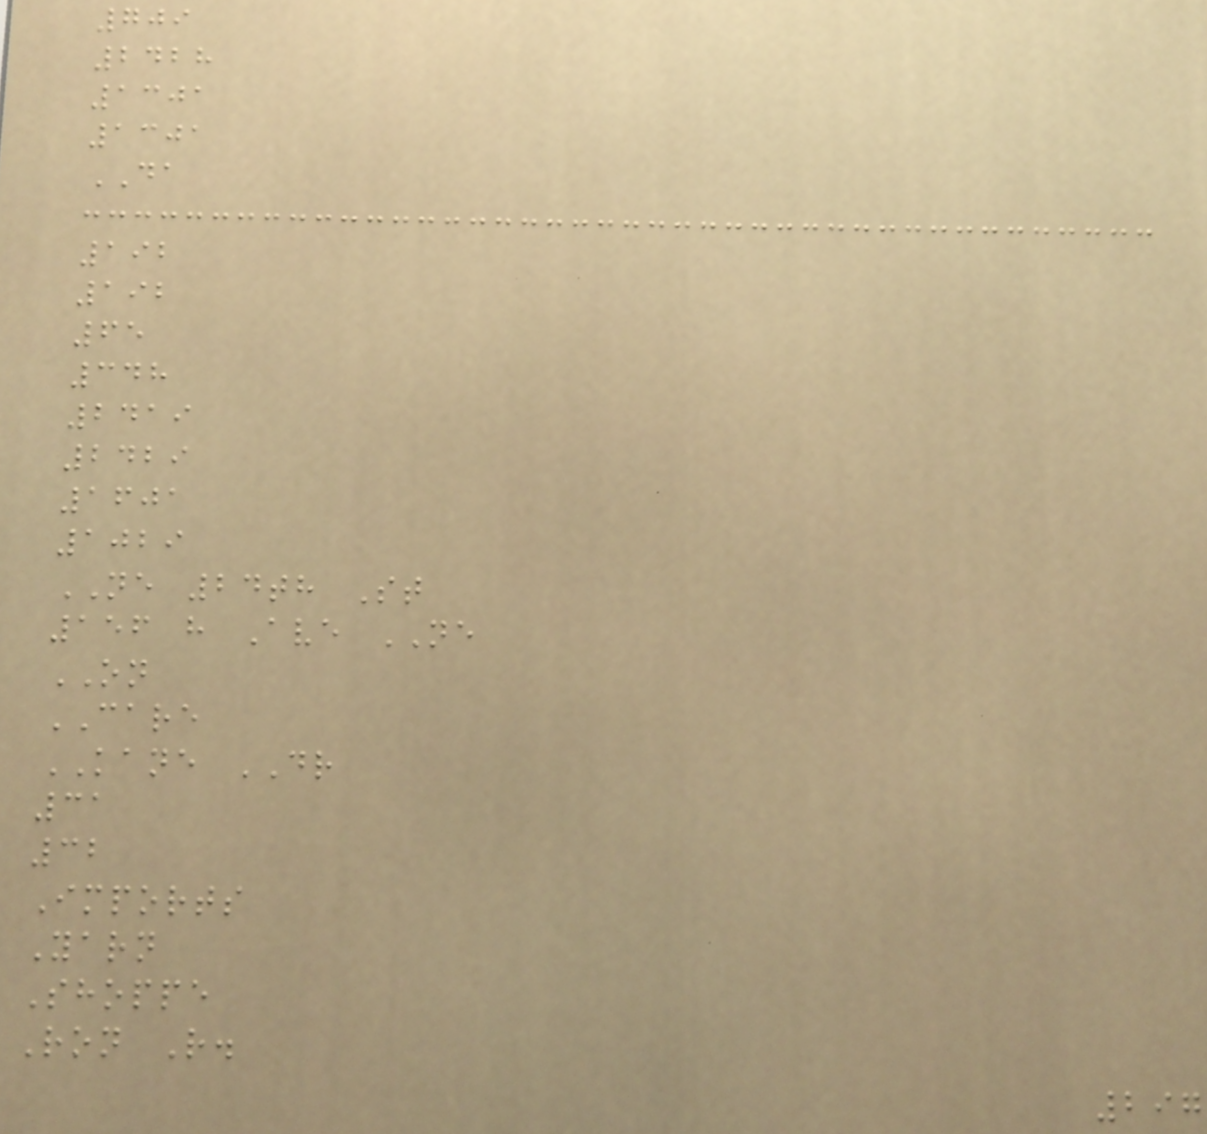709
2428
1301
1301
DA
192
192
65
348
2419
2429
1601
1029
NE 24th St
156 h Ave NE
ON
CARE
KANE DR
31
32
Imports
Yarn
Shoppe
Ron R.
297
